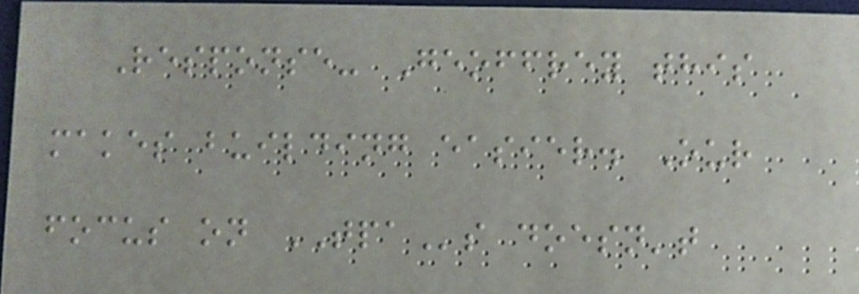Response- Geoffrey this
makes building easier. Our
focus on TPAs doesn't
